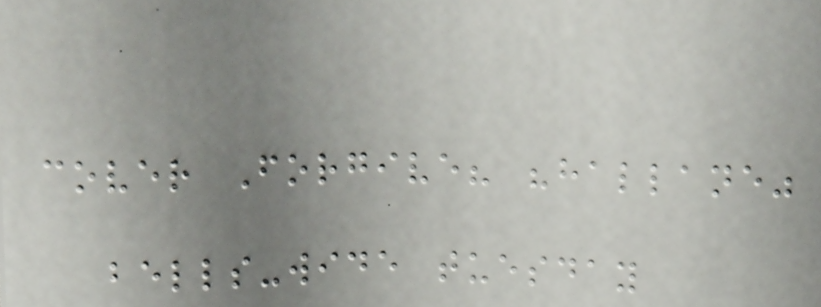cover Forgive? "hallane"
bells-wide tuesday
